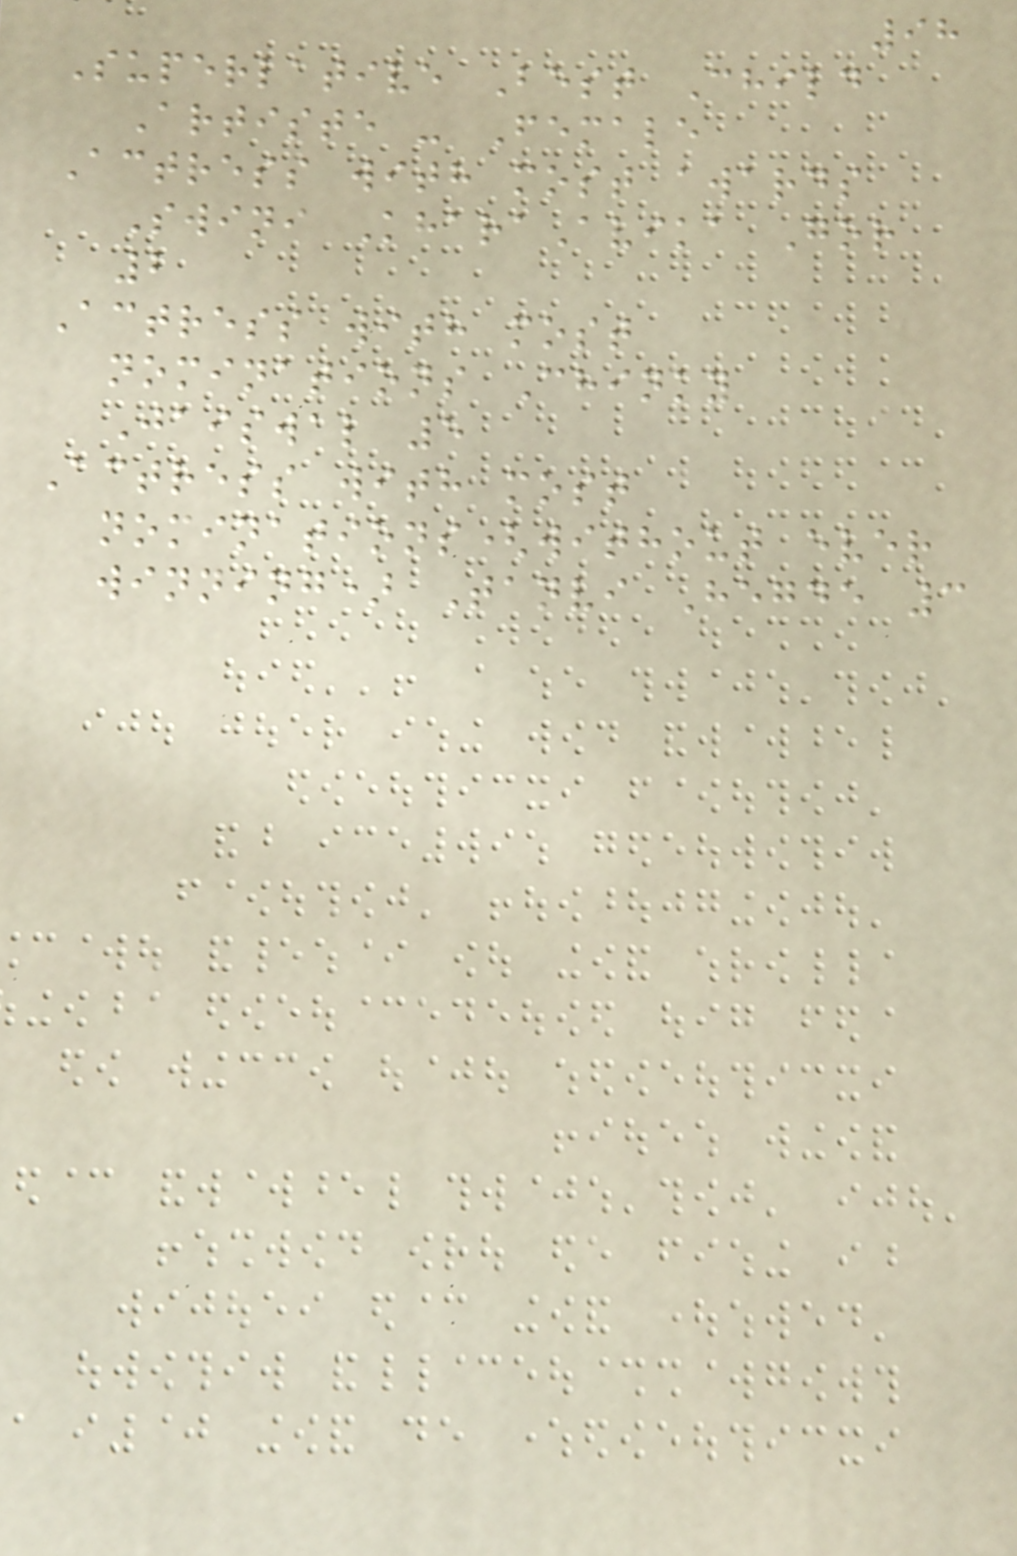98
Superlative Best Child
Artiste - Female
Actress with most awards
Swini KharaAvika Gor
2
Actress with most
nominations Chinky
Jaiswal 5
Actress with most
nominations(without ever
winning) Tanvi Hegde 3
